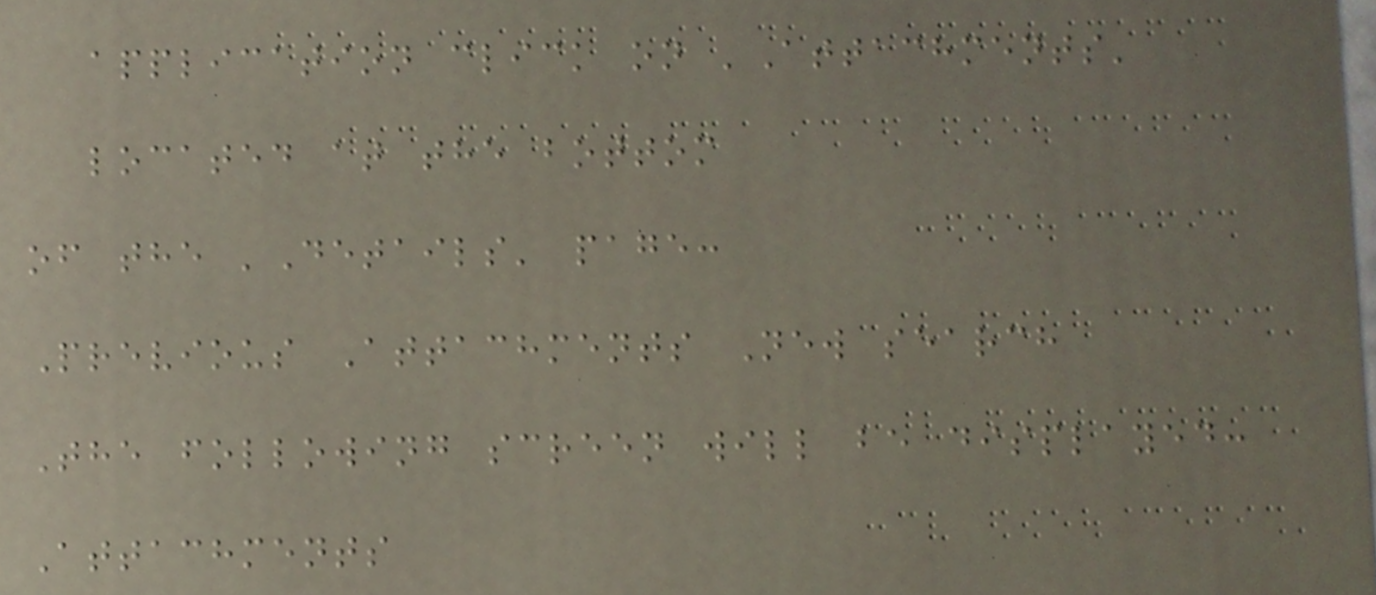application click on 'Attachments'
located at the bottom
of the 'Details' page:
Previous Attachments New search
The following screen will be displayed:
Attachments
